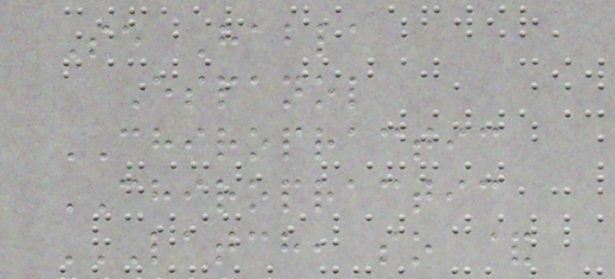Se Habla
Espanol
CHIROPRACTIC
CHIROPRACTIC
LATCH, SO &
